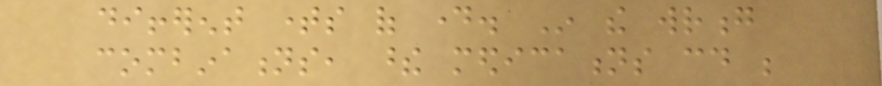different times of day. In the wrong
combinations, these medications could be
